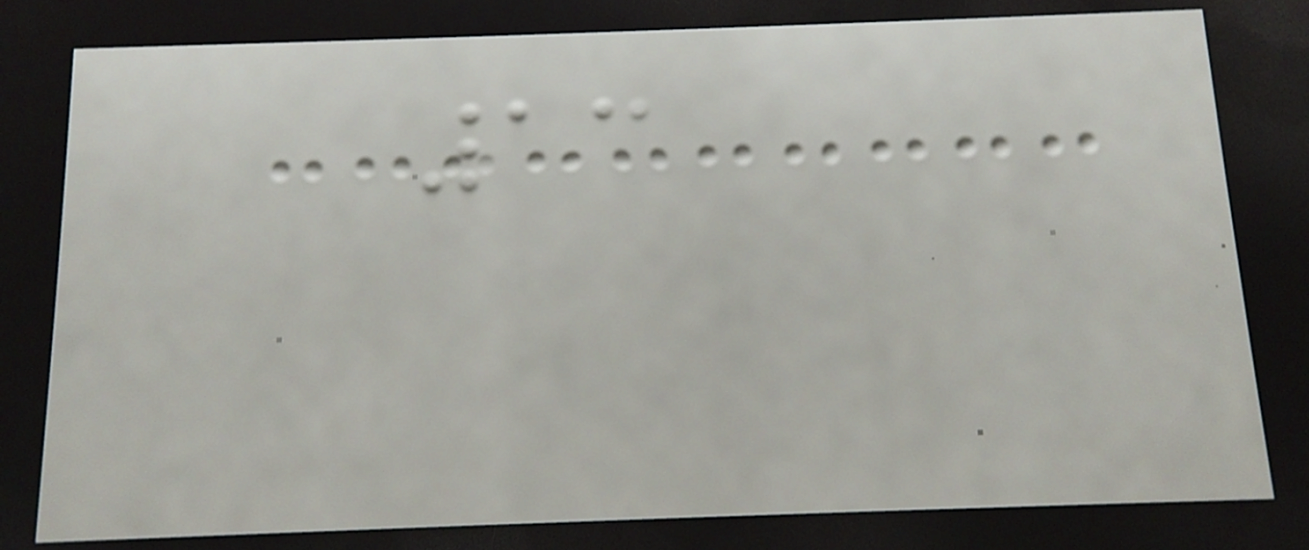13
